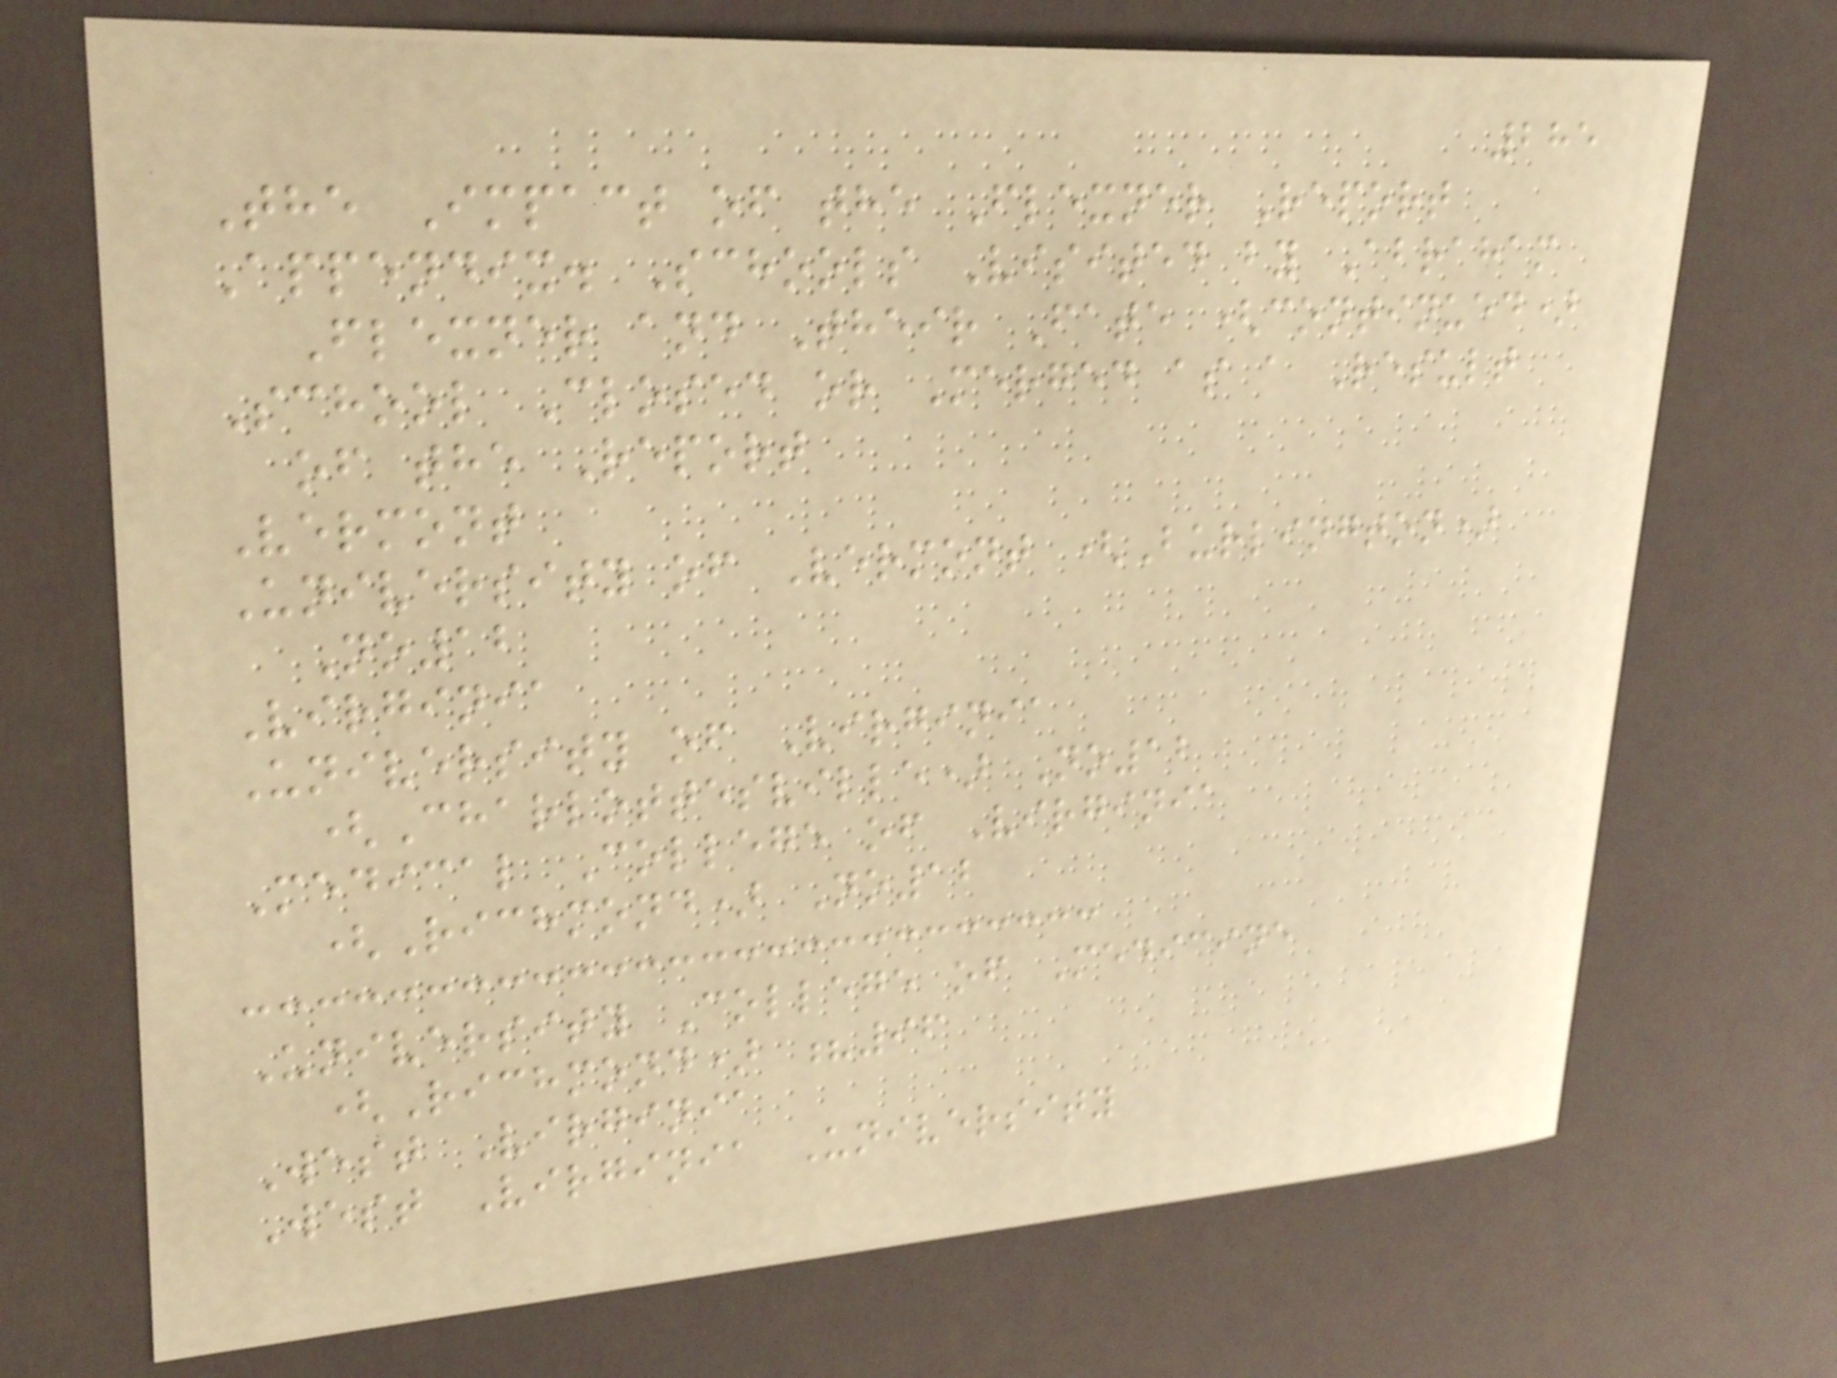285
The Impact of the Flexner Report
Appendix. Schools Visited by Abraham
Flexner and Their Fate (continued)
School Closed or Merged as a Result
of the Report
Vermont
University of Vermont (Burlington)
No12
Virginia
University of Virginia
(Charlottesville) No12
Medical College of Virginia
(Richmond) No12
University College of Medicine
(Richmond) ?96
West Virginia
West Virginia University
